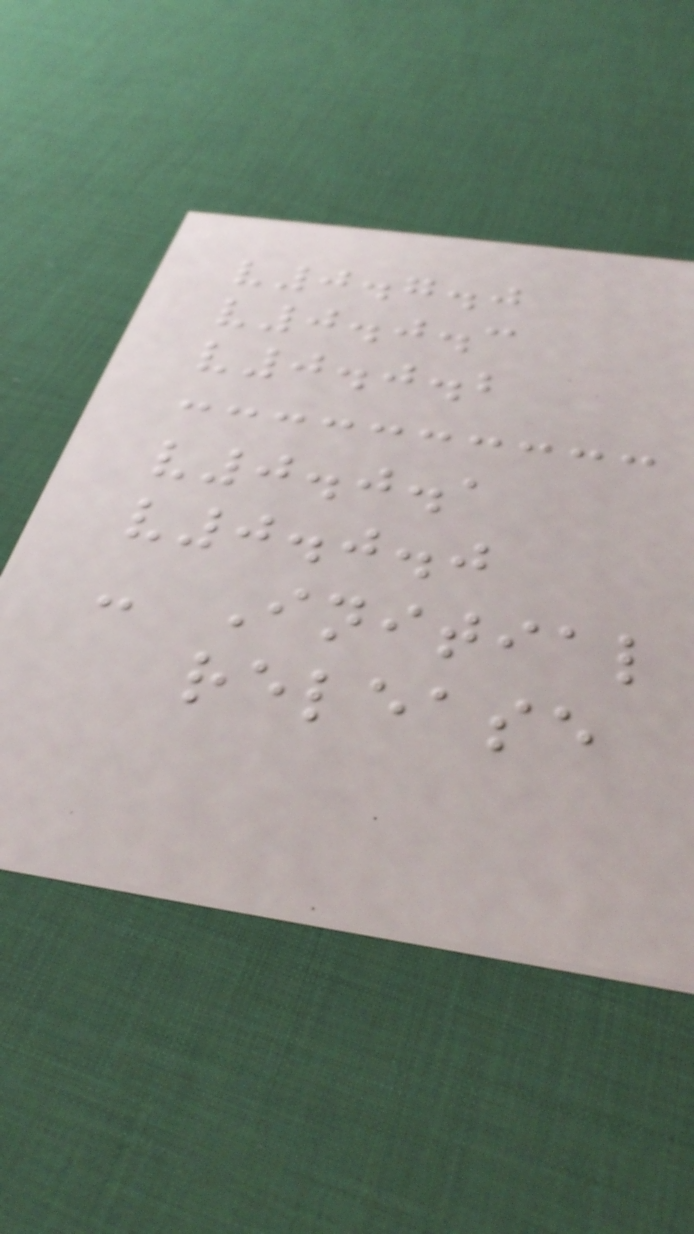v0.7.0
v0.0.3
v0.0.2
v0.0.1
v0.0.0
- Initial
release
